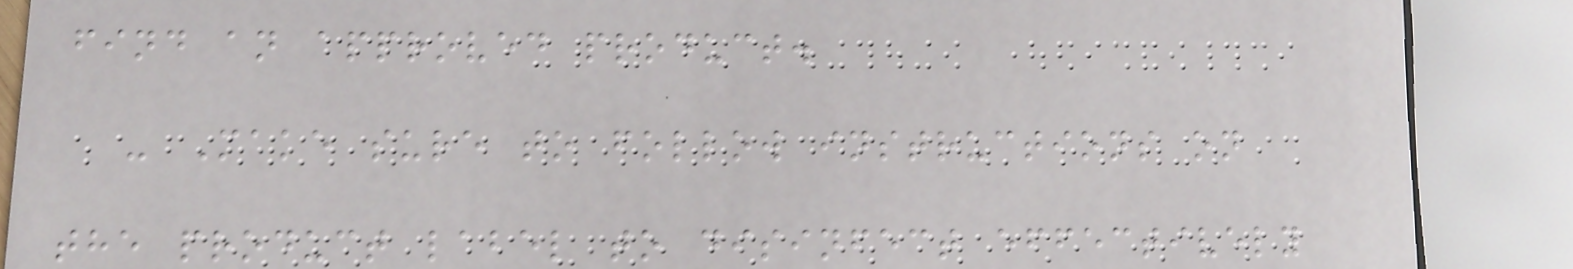find an approved product.
- Make sure to follow instructions on
the product label to disinfect effectively
